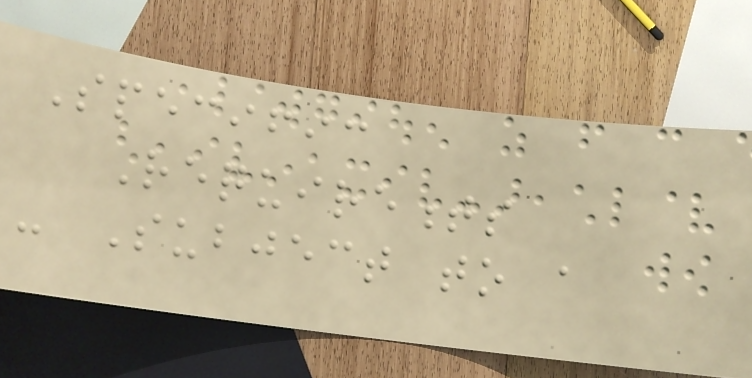Specific
Requirements
- Subject to a
